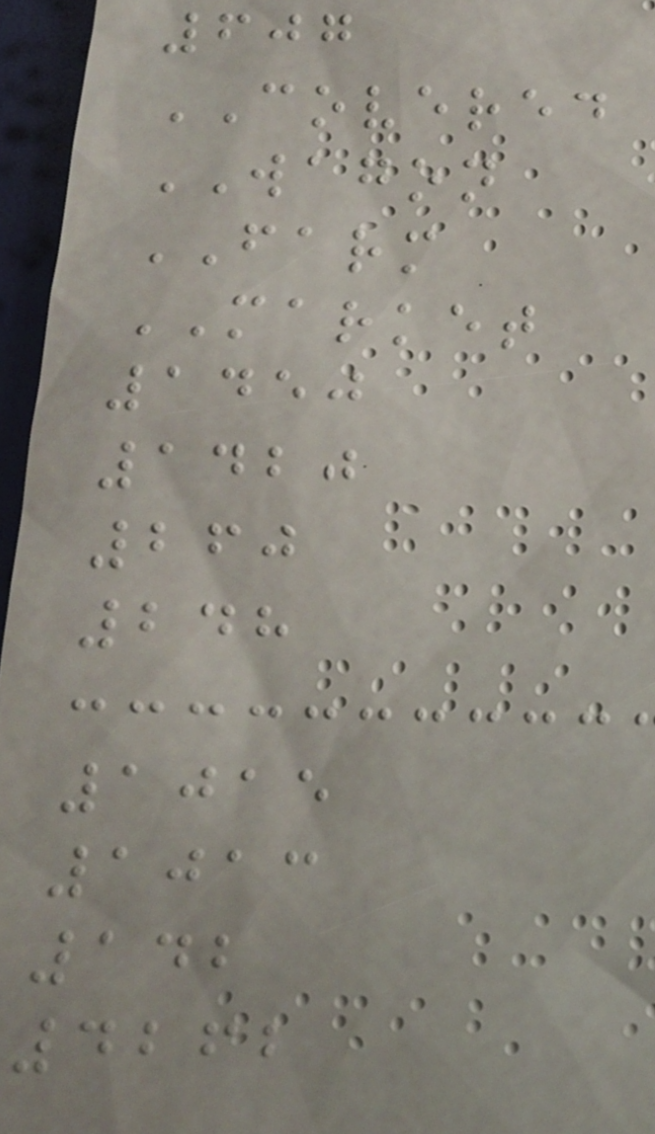607
COVERED
WAGON
FARM
MARKET
1450
1420
260
248
1015
1013
142
4262
